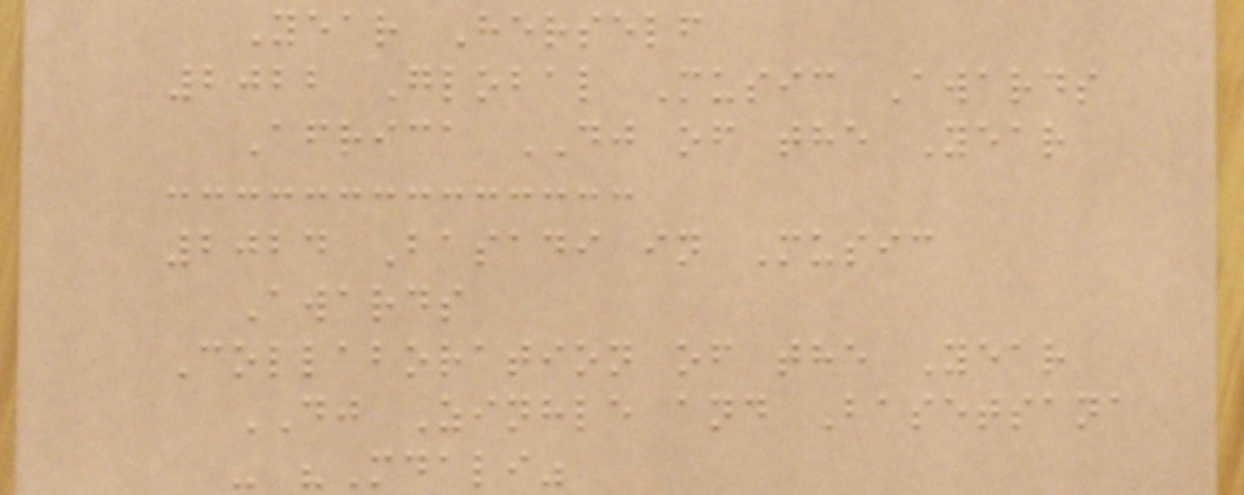Year Herself
2022 Global Music Awards
Africa DJ of the Year
2024 Basadi in Music
Awards
Collaboration of the Year
DJ Zinhle and Basetsana
- "Mdali"
